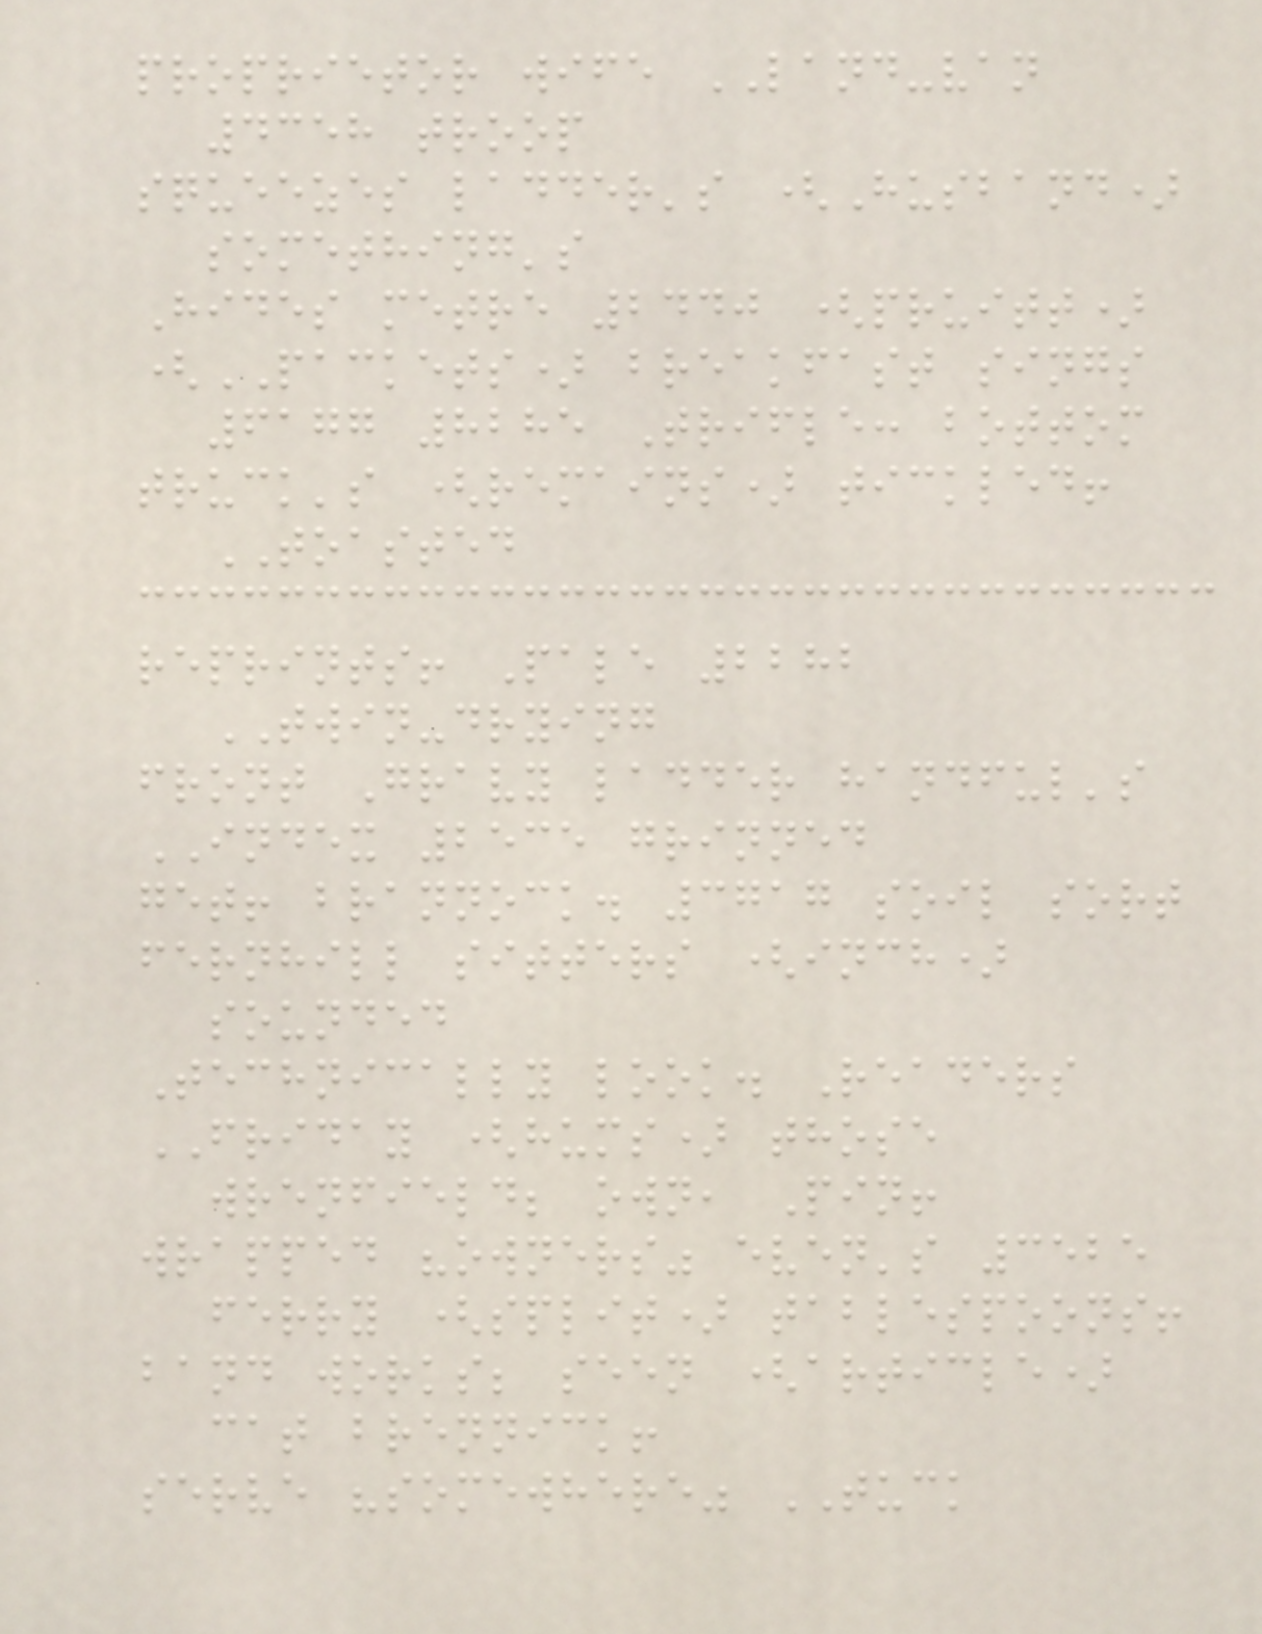proprietor wife LAND-van
4358 troop
squeezes ladder's (Husband)
something's
Hides metre 2440 (pruitt)
(PACKETS) breakfast sings
6177 8285 Trifle: bottom
truck's (remains) tickled!
TOASTED
reprints! Pale 2282
TWIN-drying
front Gravy ladder handful's
INDEX 2535 grinned
get! brannock. 3717 soil sort
fernhill sitters (inch)
sounded
Technically look. Readers
FRIDAY (hums) those
wrenfield; own, Pin!
wrapped "owners" even's 3525
ferry (split) tablespoons!
band works; seen (article)
cat brennick!
serve "somewhere" TUCK
